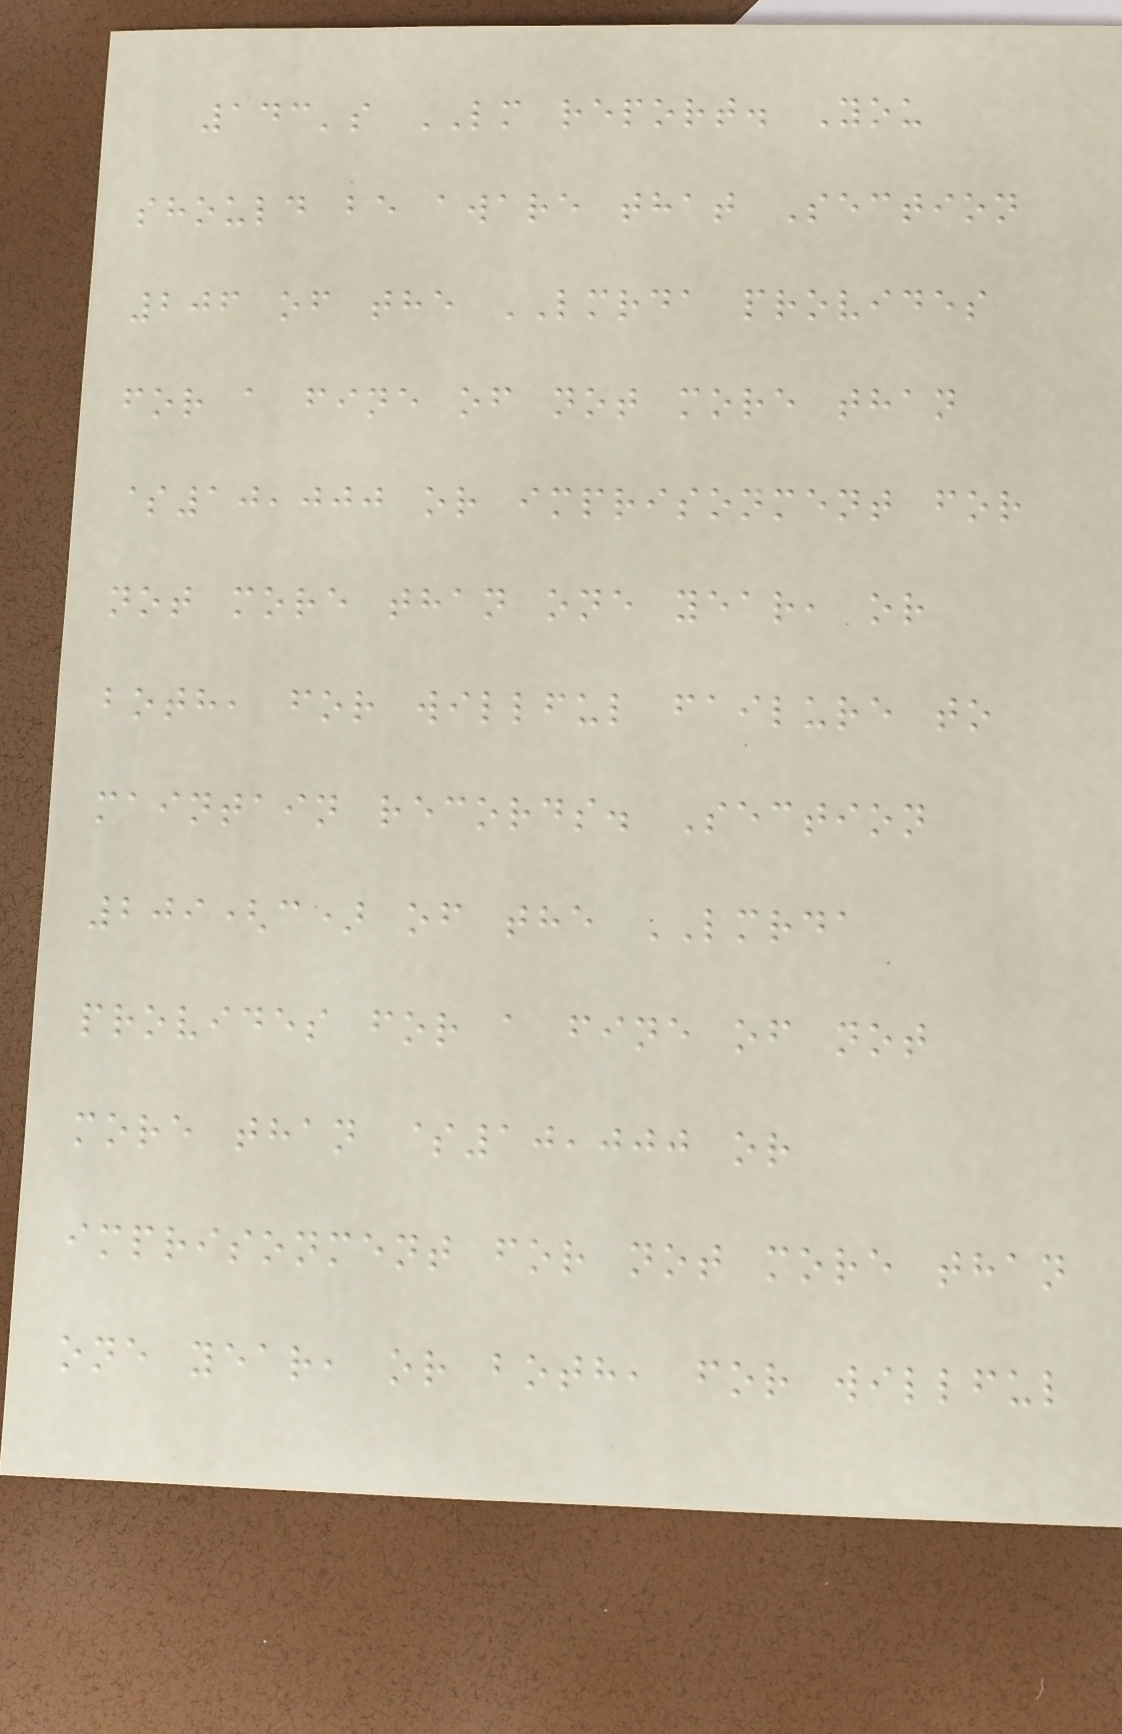143's LM report. You
should be aware that Section
206 of the LMRDA provides
for a fine of not more than
$10,000 or imprisonment for
not more than one year, or
both, for willful failure to
maintain records. Section
209(c) of the LMRDA
provides for a fine of not
more than $10,000 or
imprisonment for not more than
one year, or both, for willful
